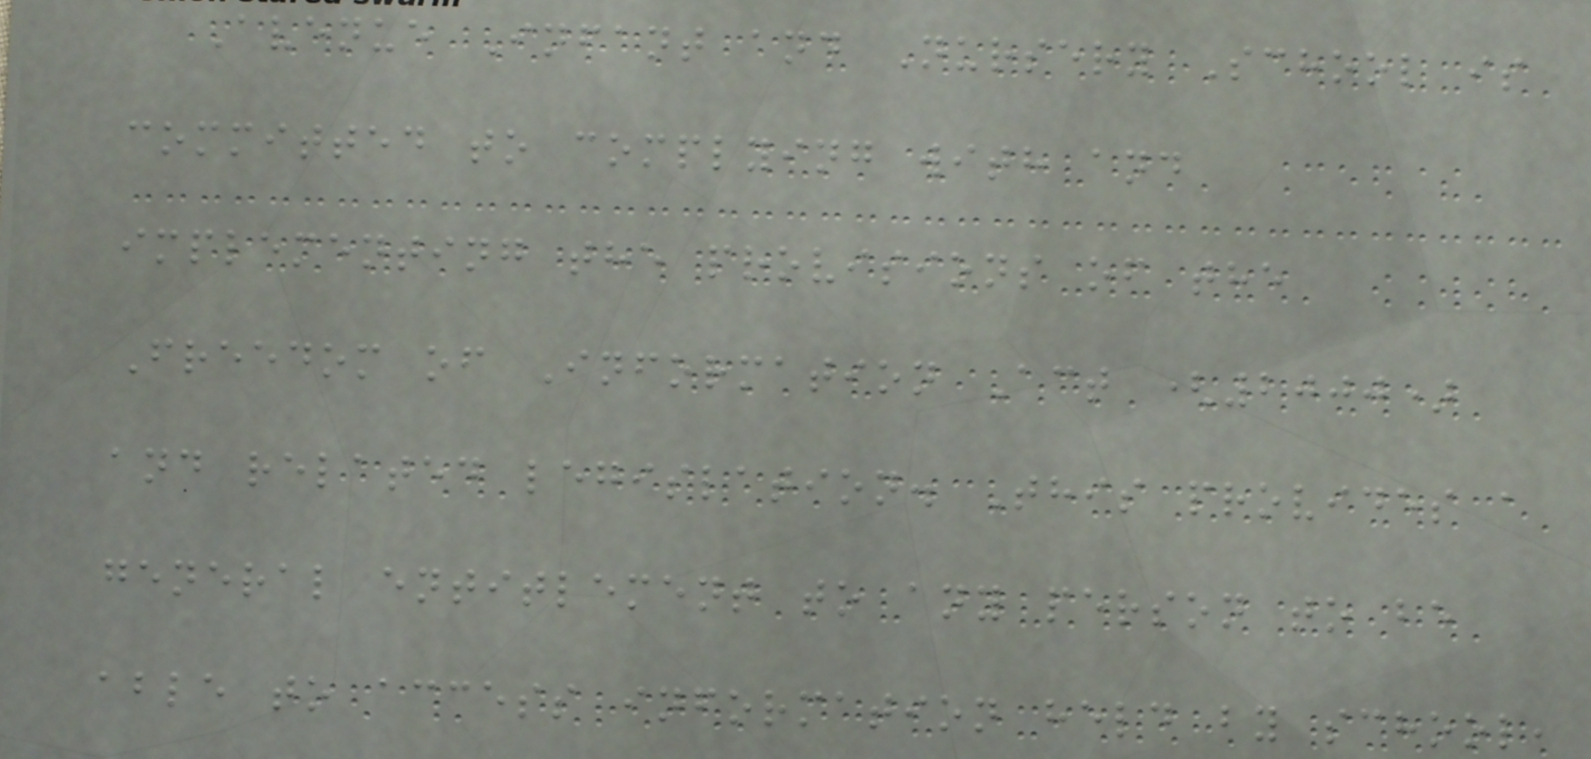Avenue Infant and Nursery School is
committed to complying with and
implementing the provisions of the
Freedom of Information Act (2000)
and related legislation. This provides a
general entitlement to any person to be
able to access information held by school,
